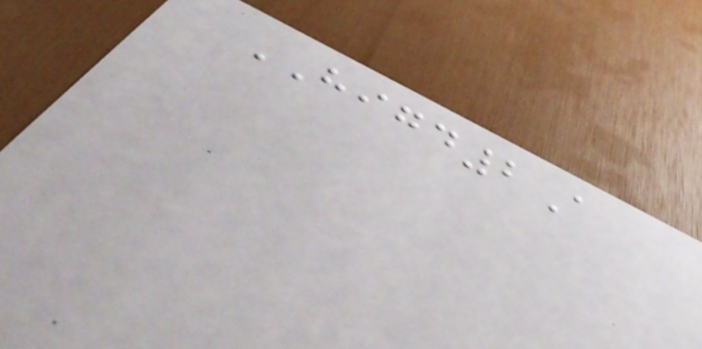HIGD2A
